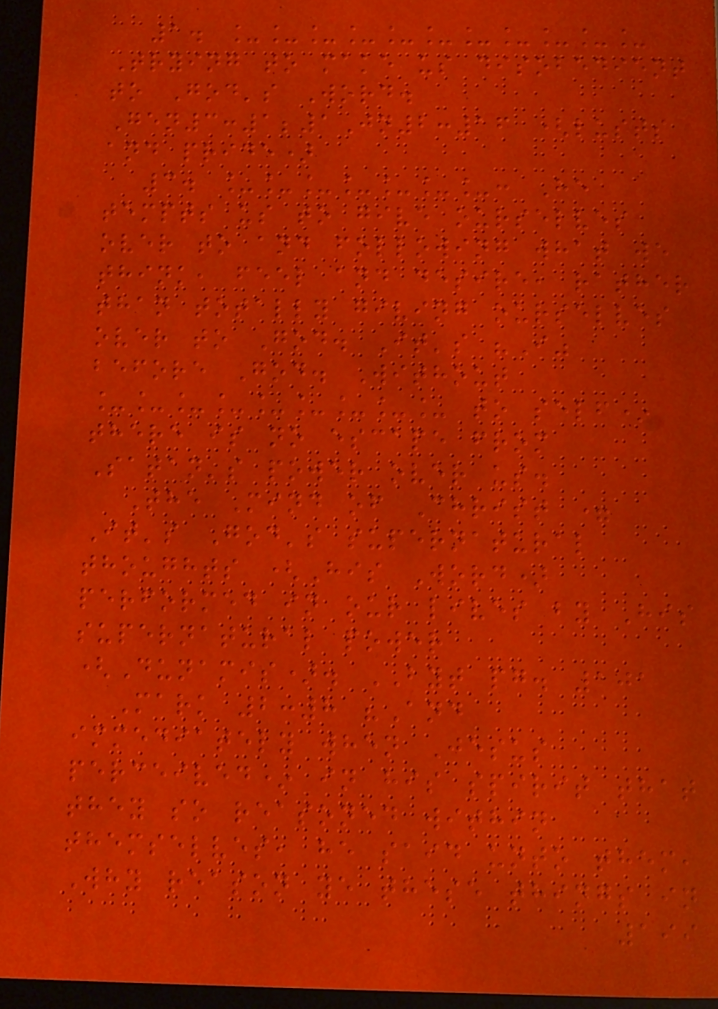1. ___________
Trying to make us disobedient
to God's Word.
Gen3:1;1Jn2:16 (lusts
and pride)
3. _______: He
tempts us to give ourselves
over to and following what we
think, feel and desire, rather
than totally giving ourselves
over to God. It's "I"
before God. Without
_________ to self*
there is no escape from
Satan's power over us.
The Mind of Christ =
It's God's supernatural
thoughts (His Word)
performed in our lives by His
supernatural power
(Dunamis). BYT pg. 101
Mark 2:8 "And
immediately when Jesus
perceived* in his spirit that
they so reasoned within
themselves, he said unto them,
Why reason ye these things in
199
